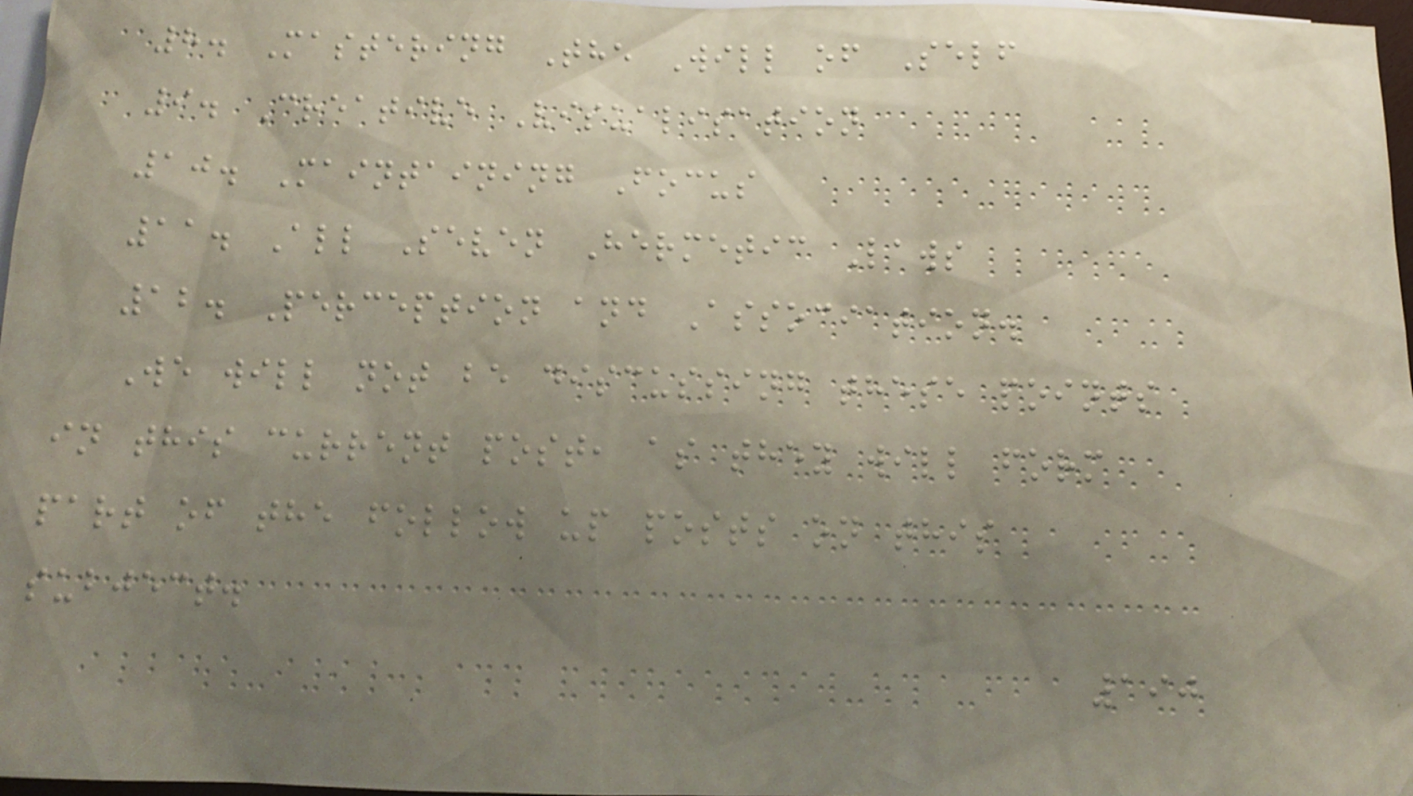8. Mastering The Will of Self
9. Creative Visualisation
10. Maintaining Focus
11. All Seven Hermetic Laws
12. Perception and Association.
We will not be discussing these points
in this current post, as they will form
part of the follow up posts on this
subject.
190
